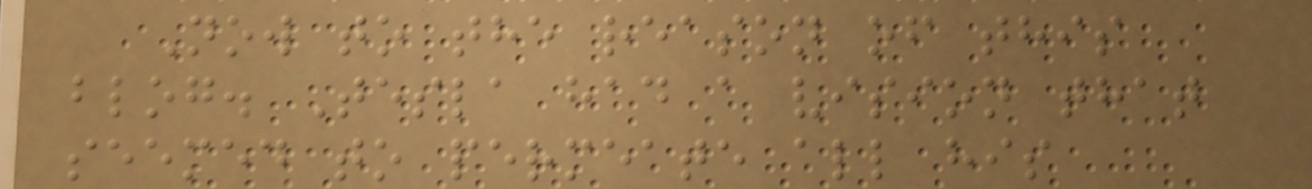Now to the reason of this
blog. Tesla had a vision that
seemed to permeate all his
